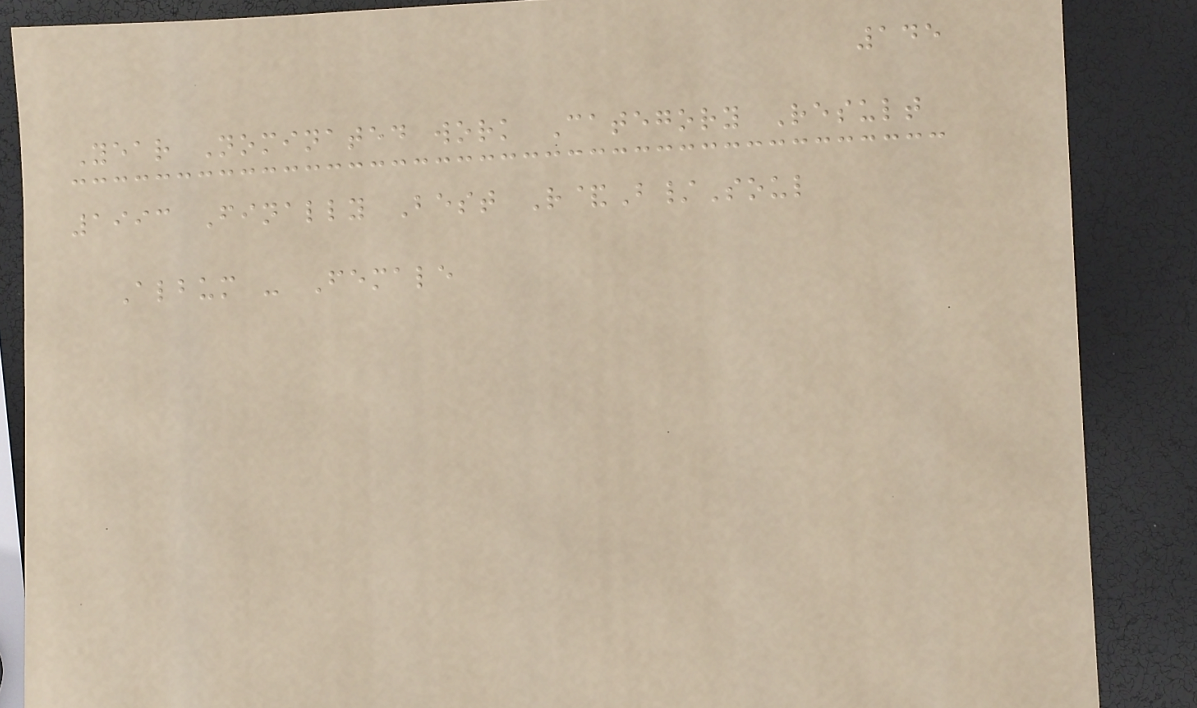145
Year Nominated work Category Result
1993 Finally Best R&B/Soul
Album - Female
